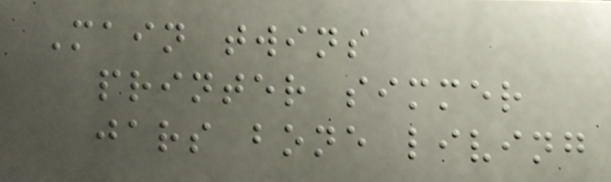Main twins
printer simmer
jars bone living
